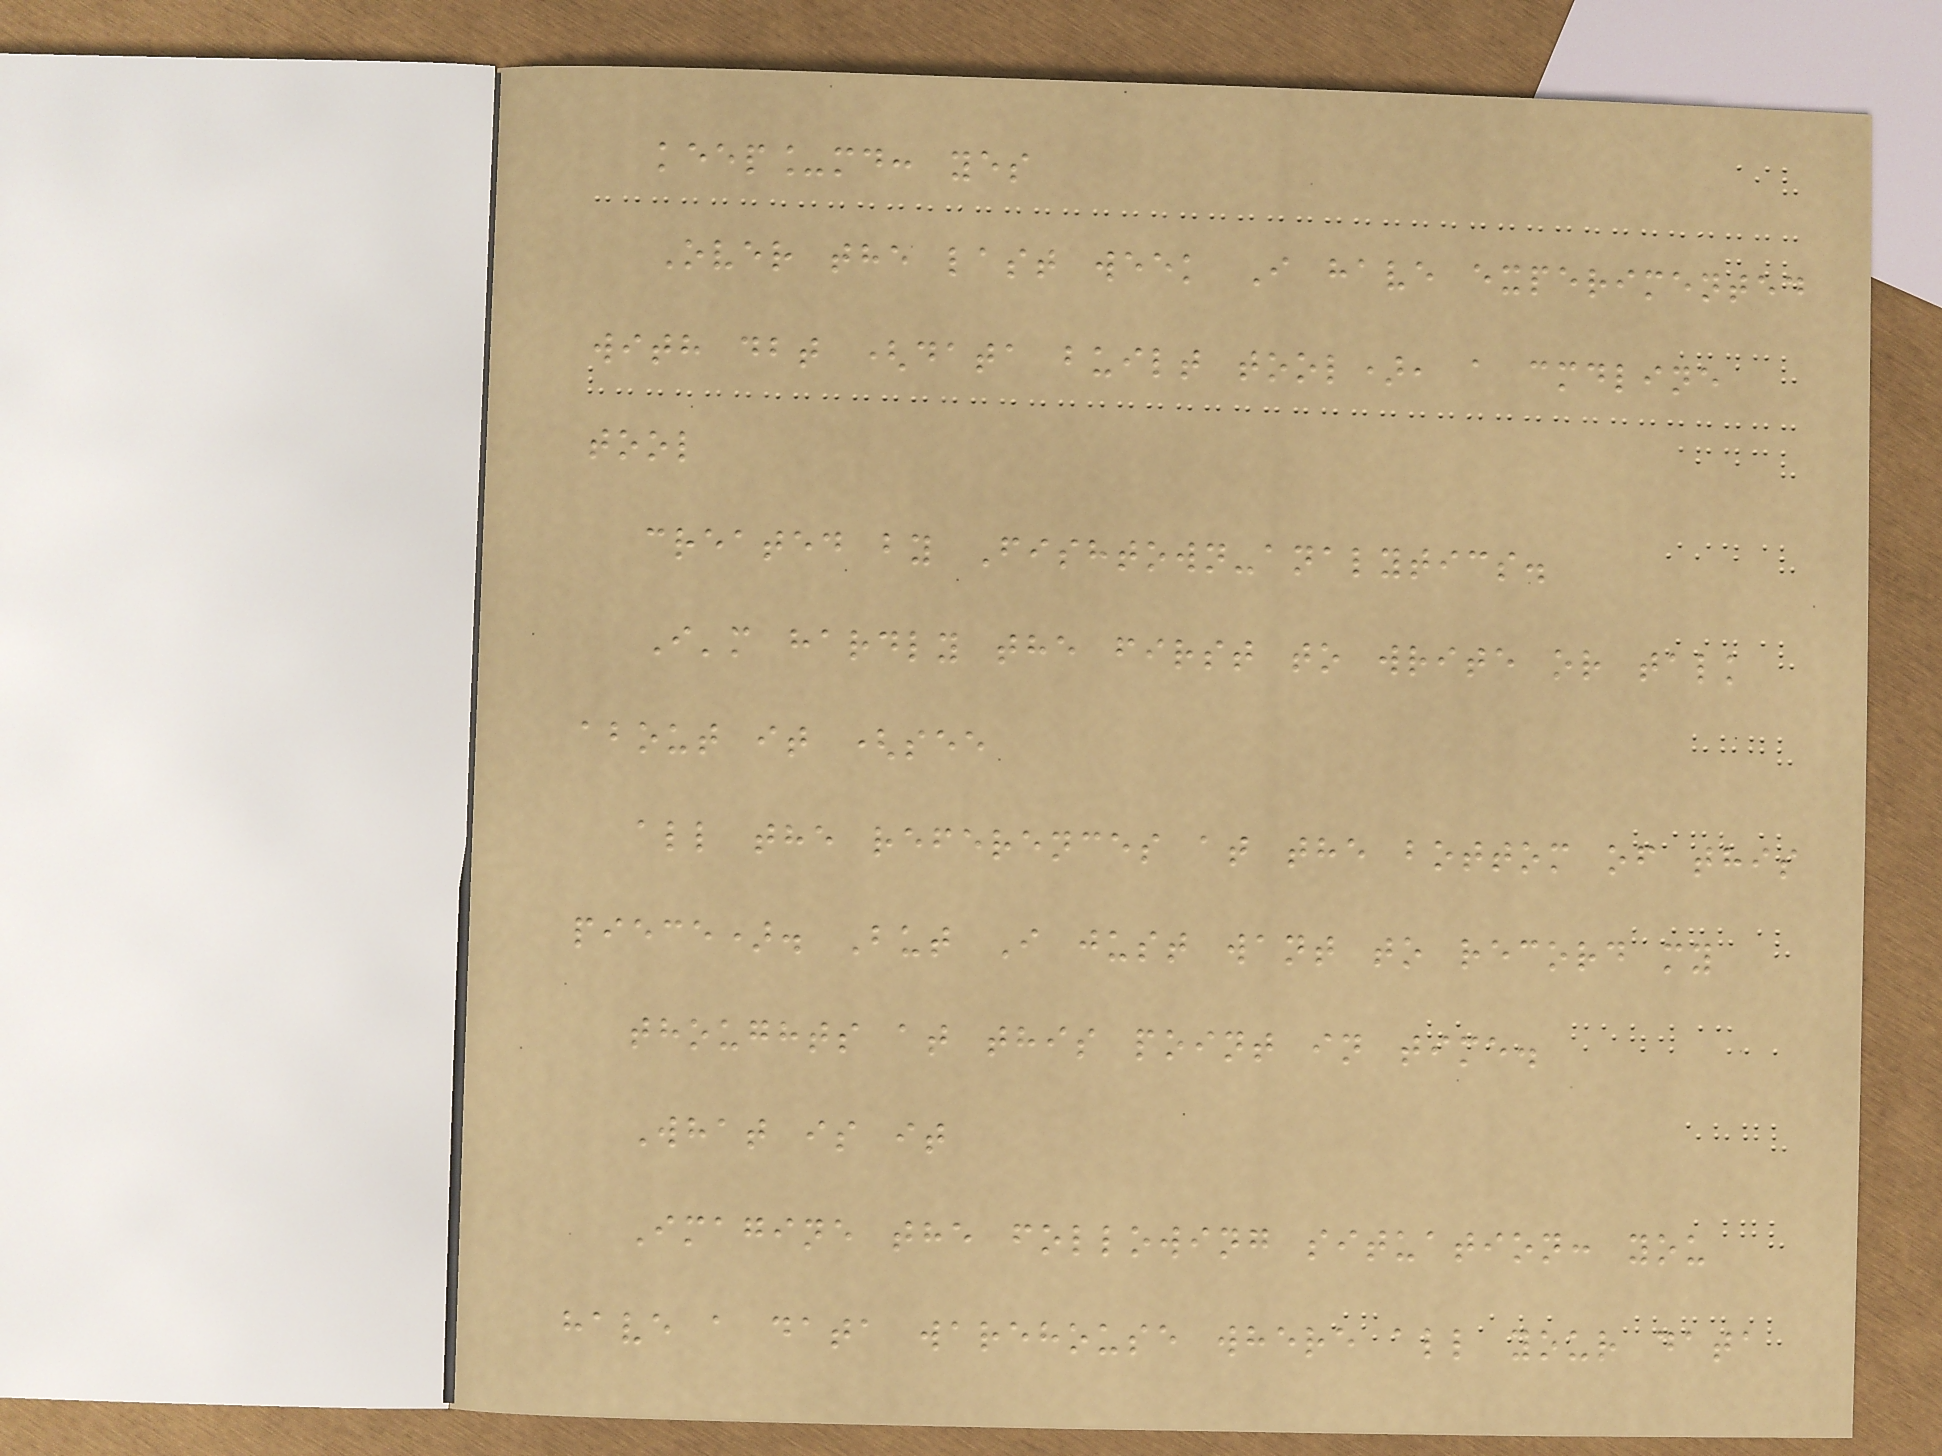keep_md: yes
Over the last week I have experimented
with dbt (data built tool), a cmdline
tool
created by Fishtown-analytics.
I'm hardly the first to write or talk
about it (see
all the references at the bottom of this
piece). But I just want to record my
thoughts at this point in time.
What is it
Imagine the following situation: you
have a data warehouse where all your data
